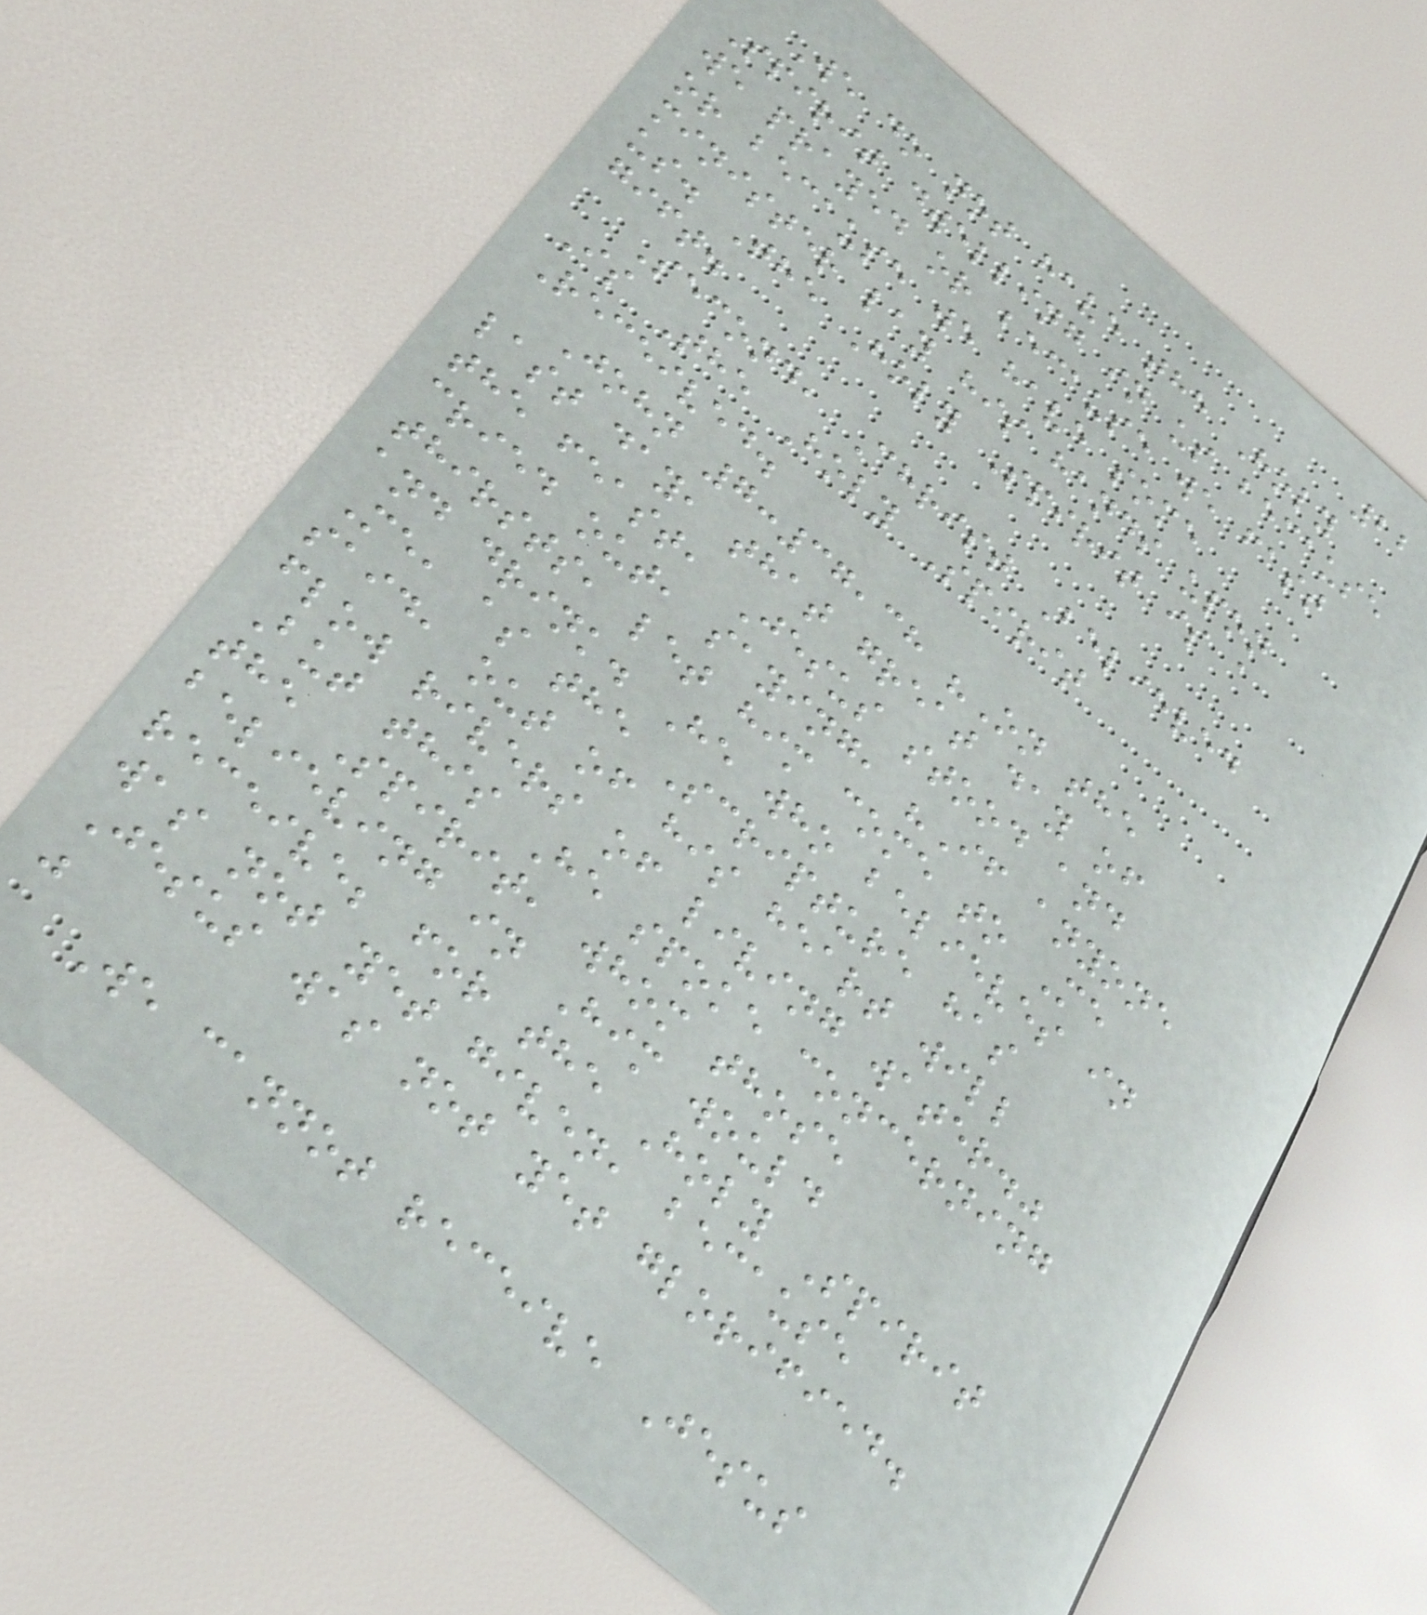22
We do not have the Holy
Spirit dwelling in us because
we prayed or because we fast
or because we have some
minister lay his hands upon
us. The Holy Spirit is a
gift.
Second, Christ Believed
Is The Holy Spirit
Received.
John 7:37,38 "On the
last day, that great day of
the feast, Jesus stood and
cried out, saying, "If anyone
thirsts, let him come to Me
and drink. He who believes in
Me, as the Scripture has
said, out of his heart will
flow rivers of living water."
But this He spoke concerning
the Spirit, whom those
believing in Him would
receive; for the Holy Spirit
was not yet given, because
Jesus was not yet glorified.
"
We cannot receive Jesus
